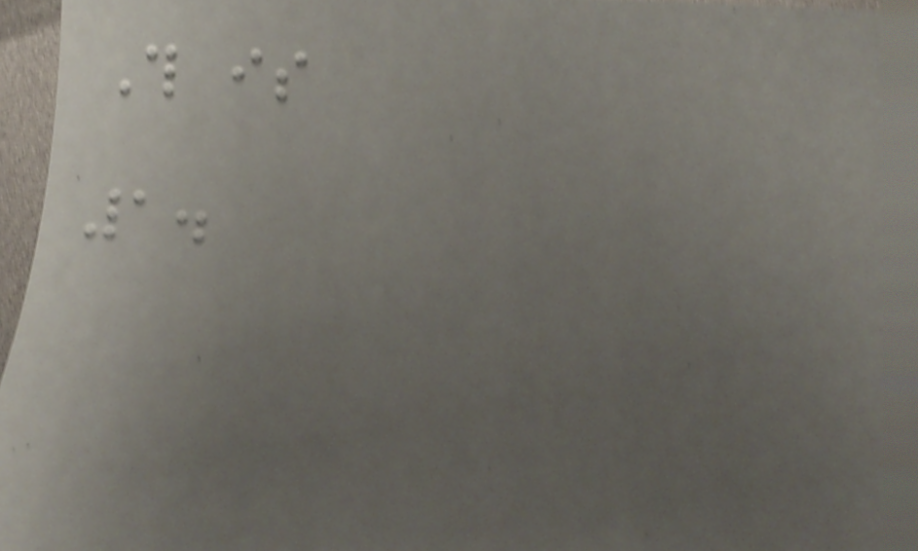This is
1.
